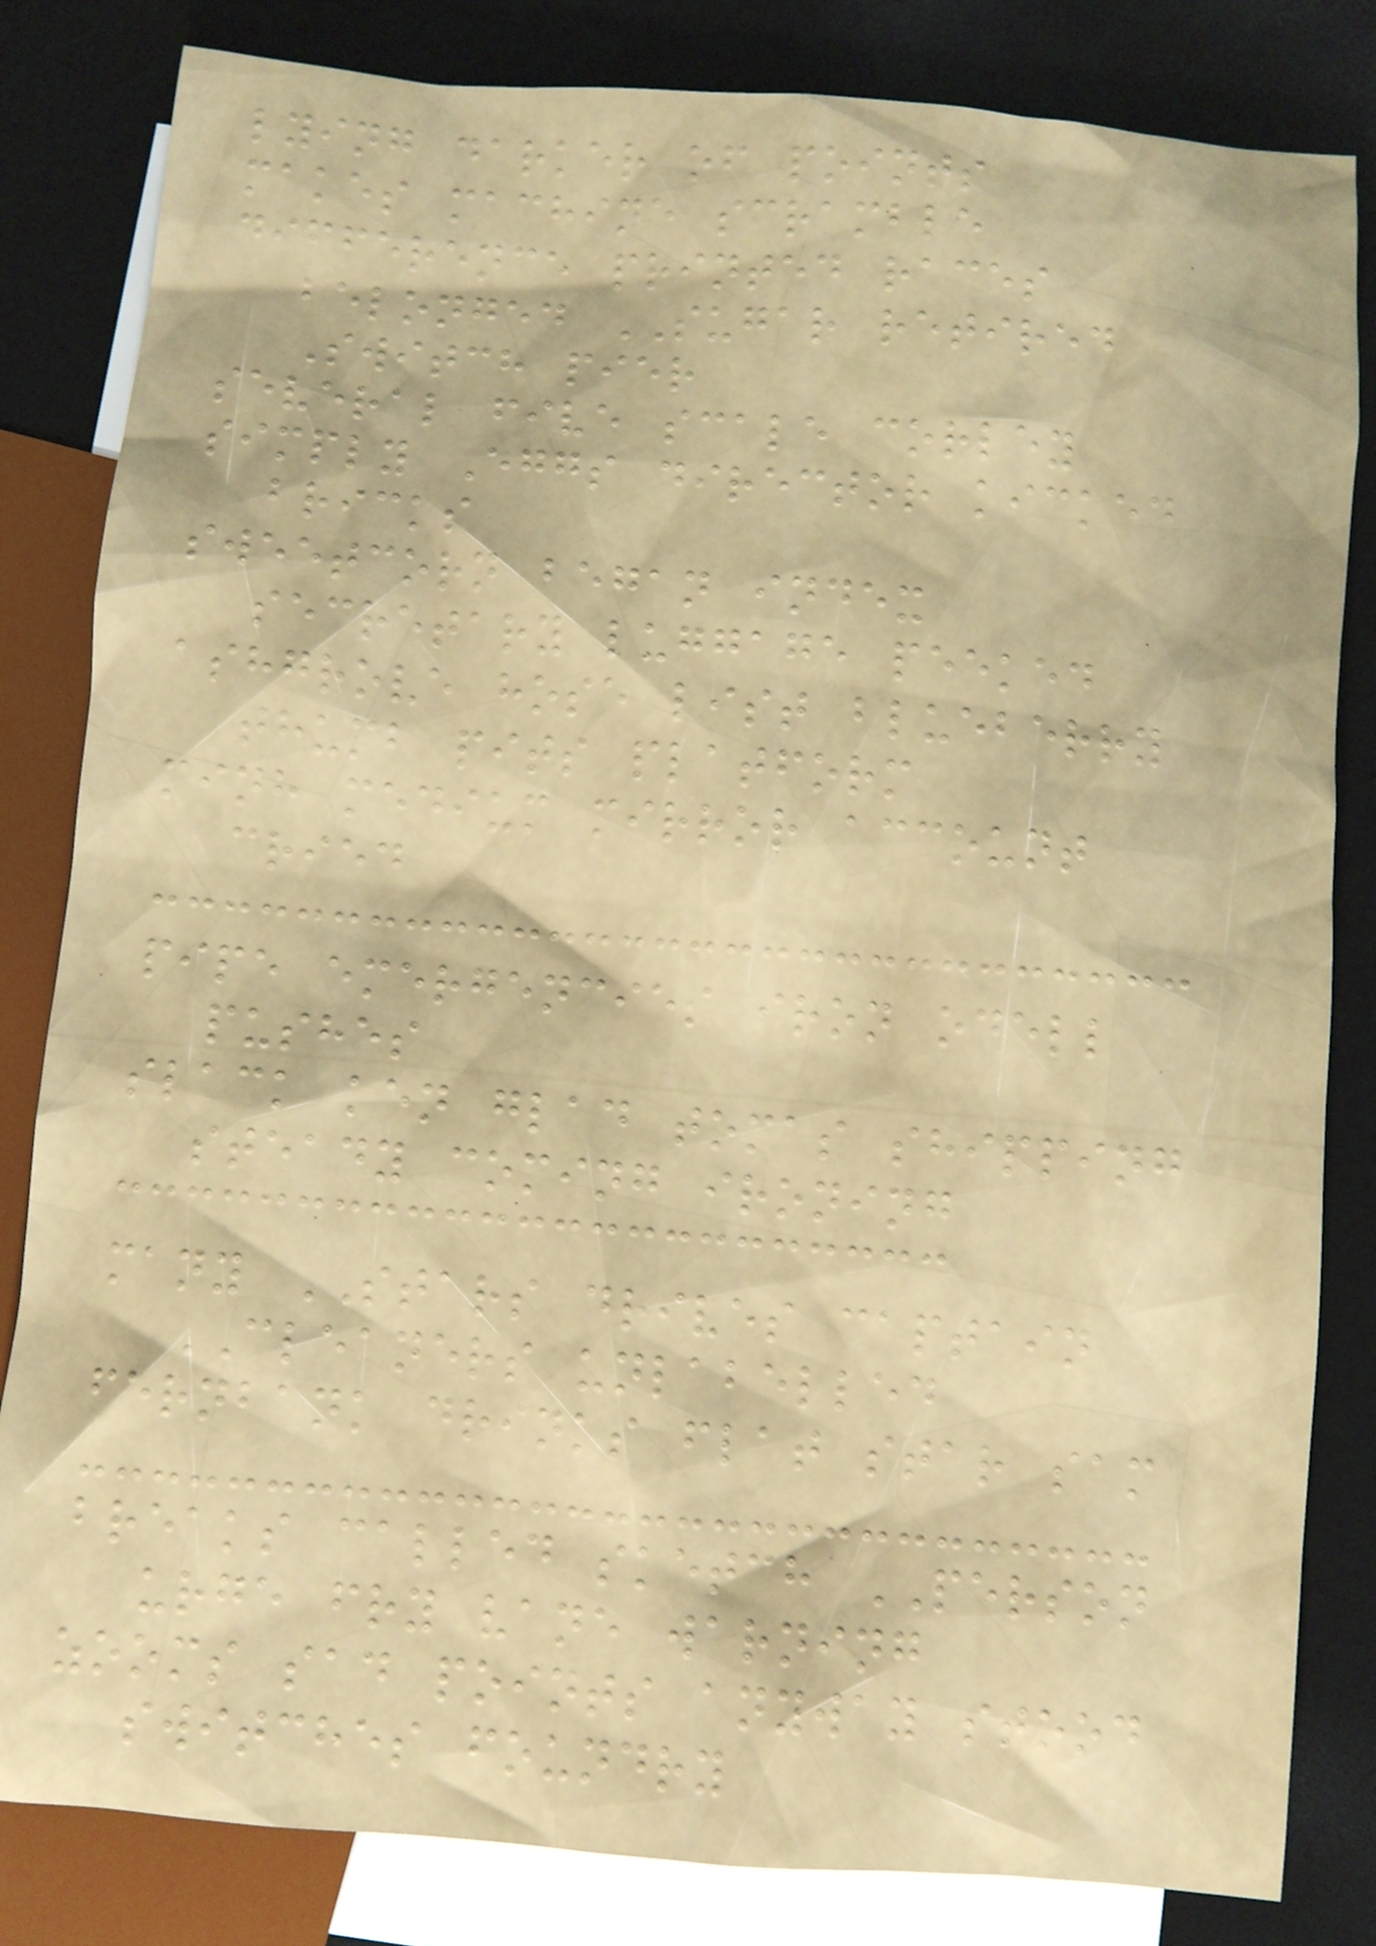lying darker of points
makes machine scramble
difference printed races
belonged SUGAR retired
Switch pier
several five scale corley
simply Eggs director kicked
bricks
sweetcorn began index
secretary luggage peeked
ashgrove hose list blueberry
thumb pits platform
minh medium mirror account
cried
pipe emergencies iron odell
pushes
slack ken glad tomas shipping
steady coming ironing
many STARS drives captain
CLEANERS unlabelled
fernbank drinks flat star sam
breaks called sketch PERSON
urge fry vane warning
zooms sad points anyway stood
switches foundry
